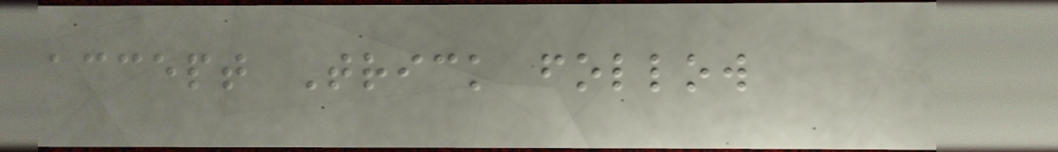accept Trick follow
